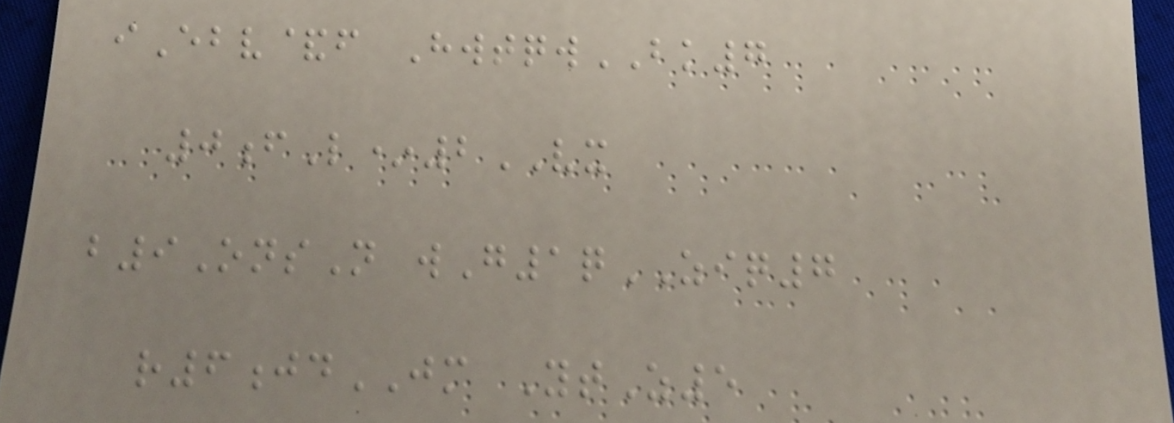iEbv&f HwtqwBK7
0fL*2VX
b9OnsN wG1qZIQ7
r6jdJM YtZ5
